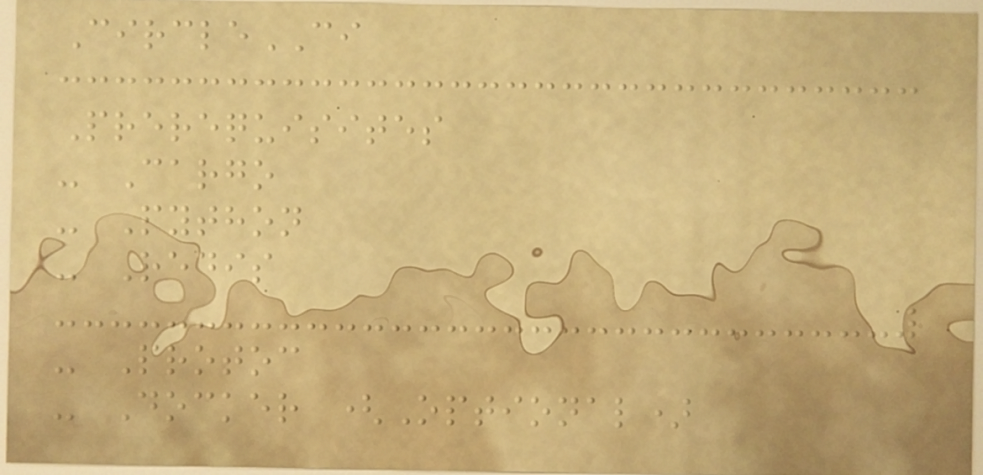CircleCI
Prerequisites
- Cargo
- Python
- Redis
- Protoc
- Docker (Optional)
